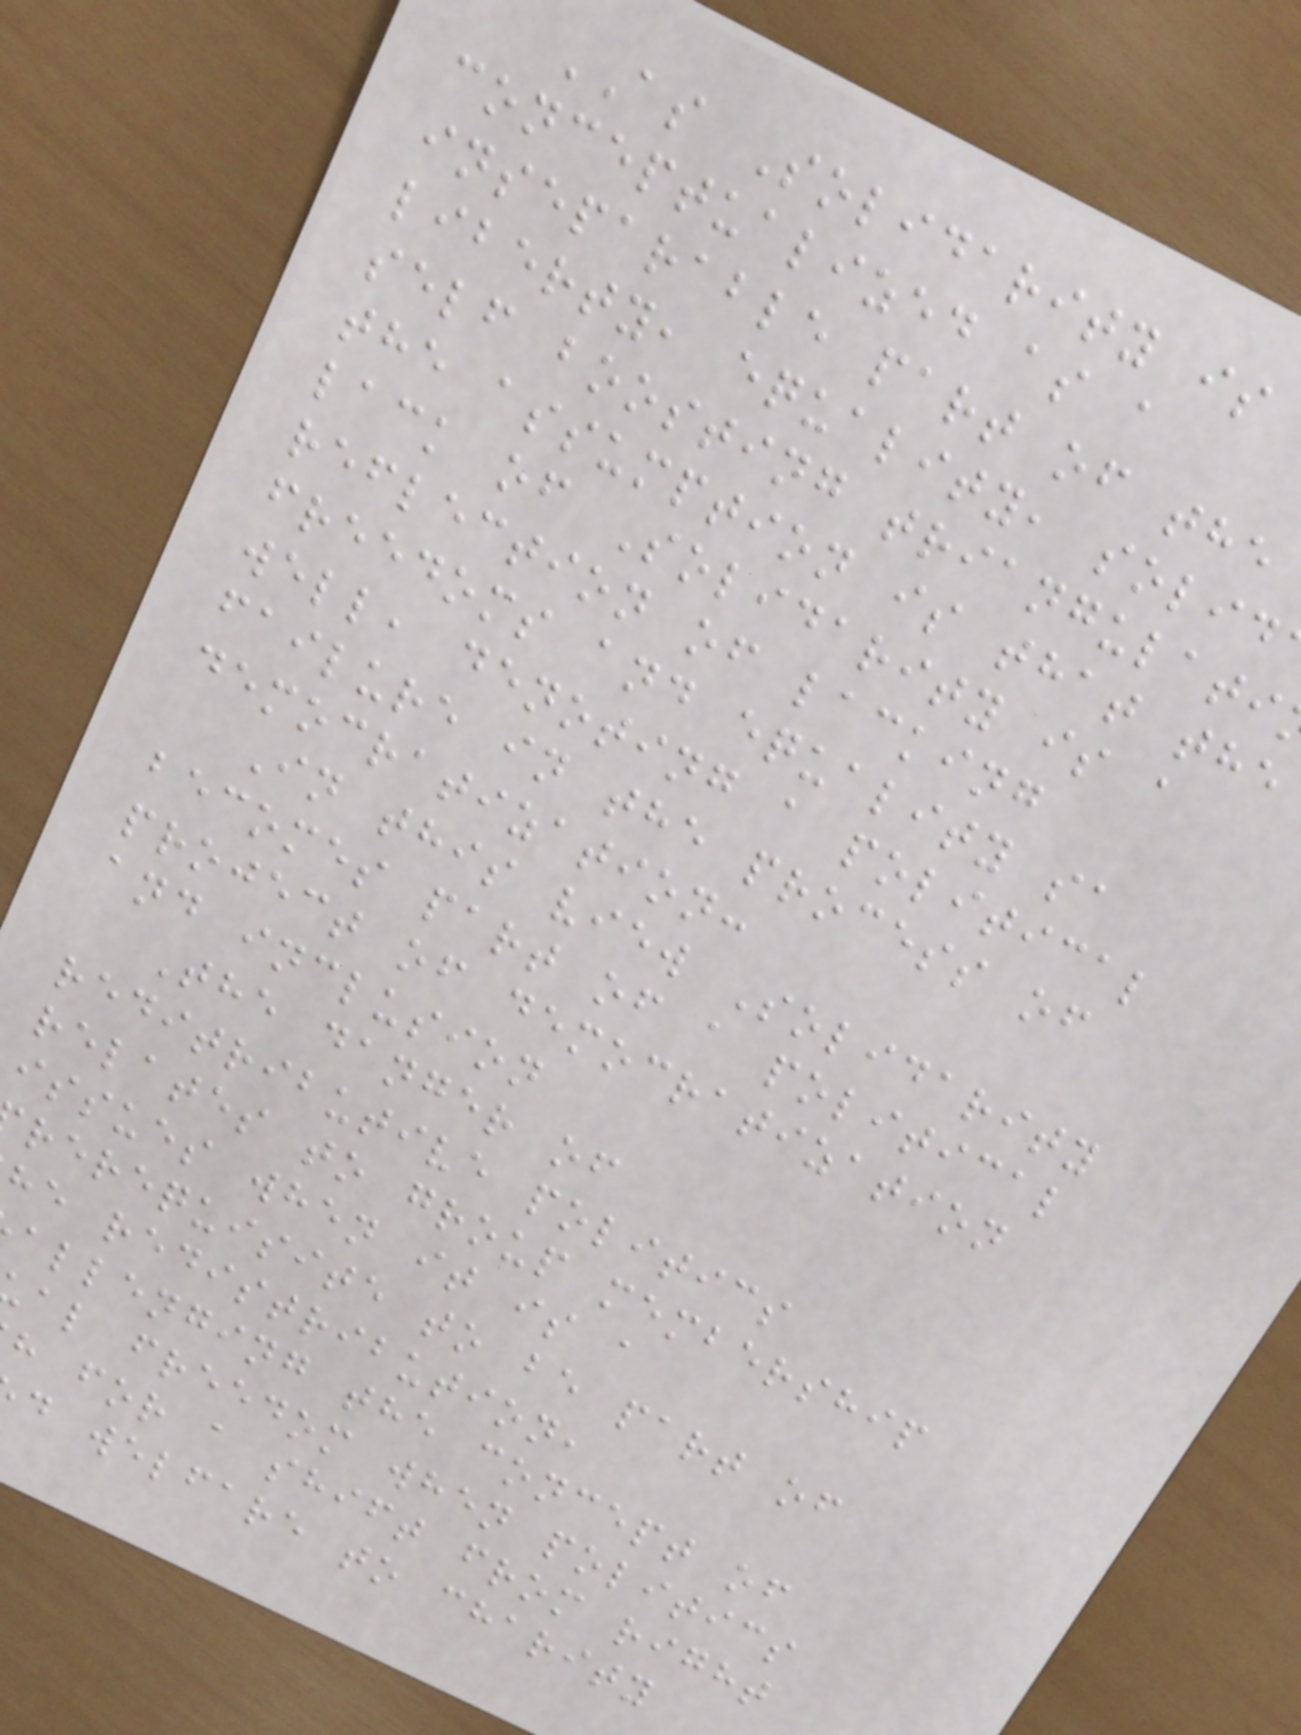AS Solidarity is
conceptualized as a
inseparable part of the
liberty, equality, solid
self boosting triangulati
the assumption is that the
lack of Solidarity is a
reflection of lacking
freedoms and equality sa
well, denoting a political
failure in the process of
democratization:
In this view Solidarity
becomes part of a political
project of democratization
and inclusion
The danger of
reditributive politics
relates to group membership
issues when it is a
rerequisite to be part of
he redistribution,
allenging the concept of
al freedom when politics
h for a shift from right
d welfare to charity
